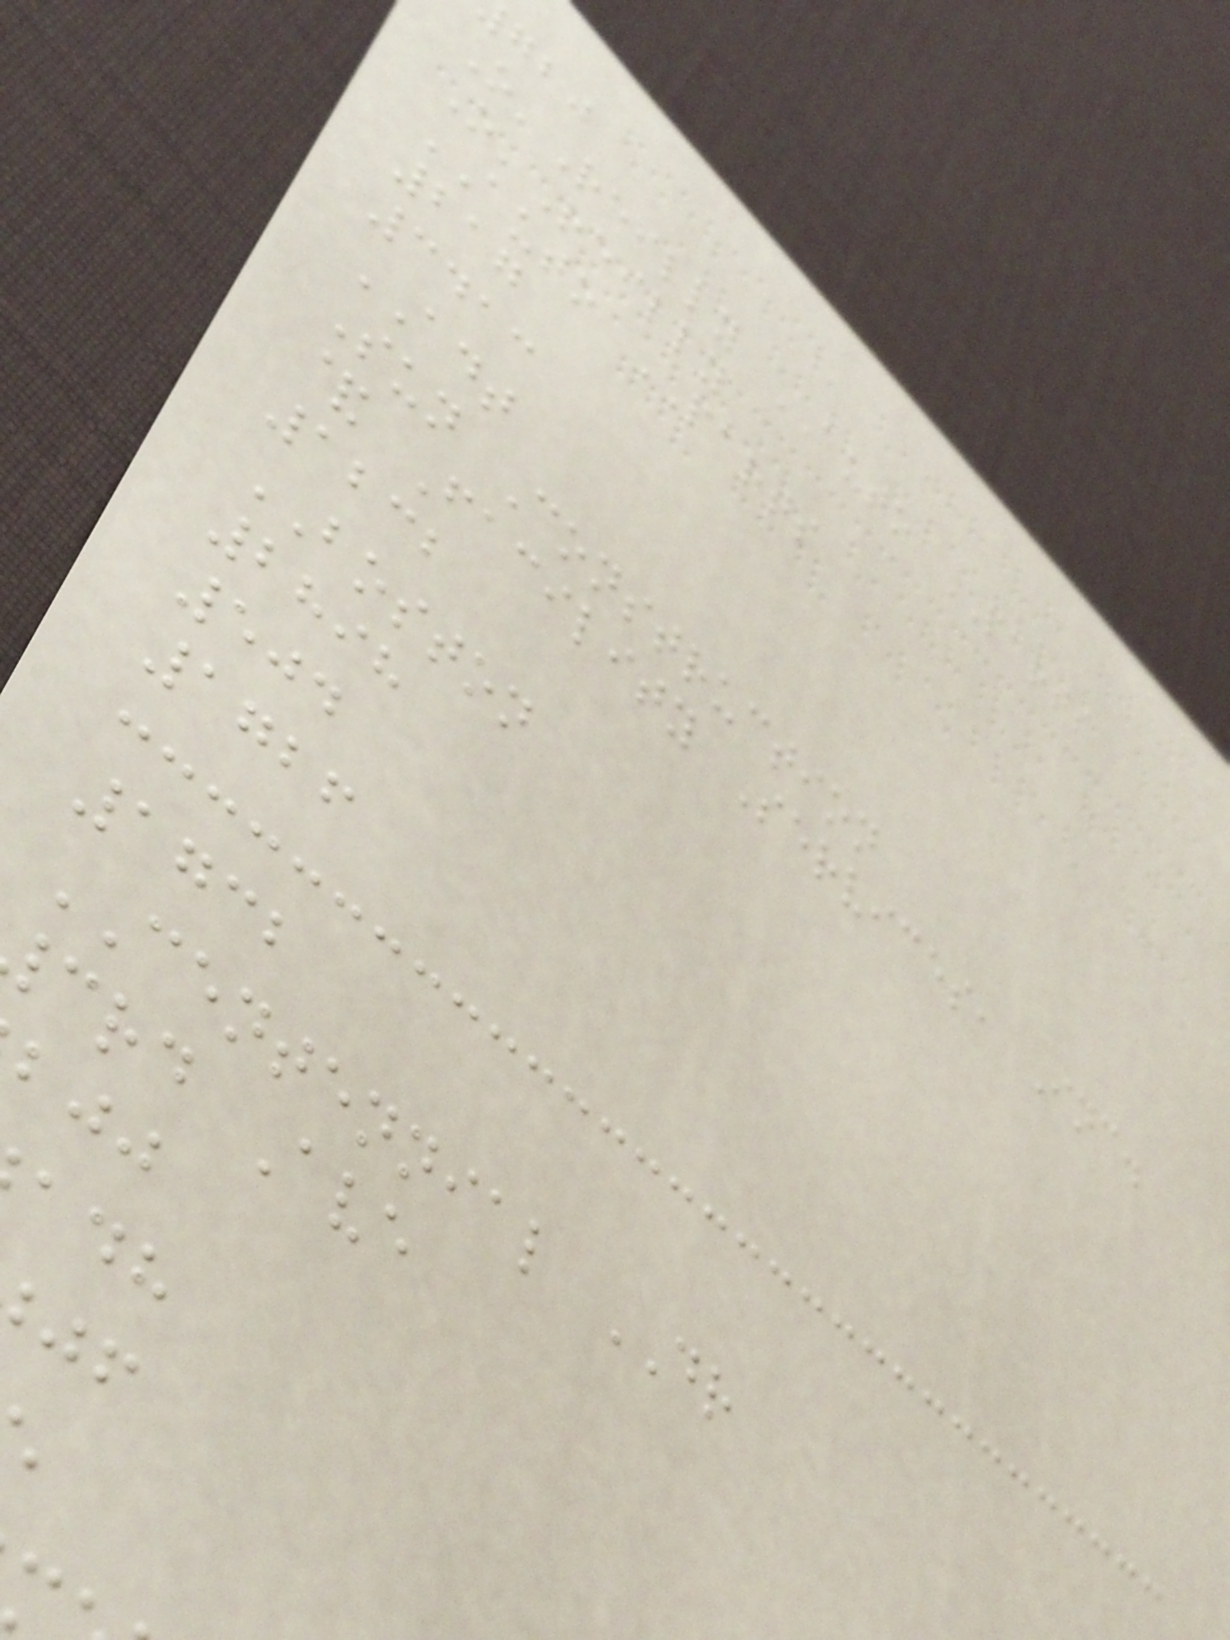O'Reilly AUTO PARTS
O'Reilly
AUTO PARTS
217
3413
ADT
Sun Construction
& Facility Services, Inc.
1232
BOSTON
2898
504
1726
1732
CENTENNIAL DR
crd Ave
